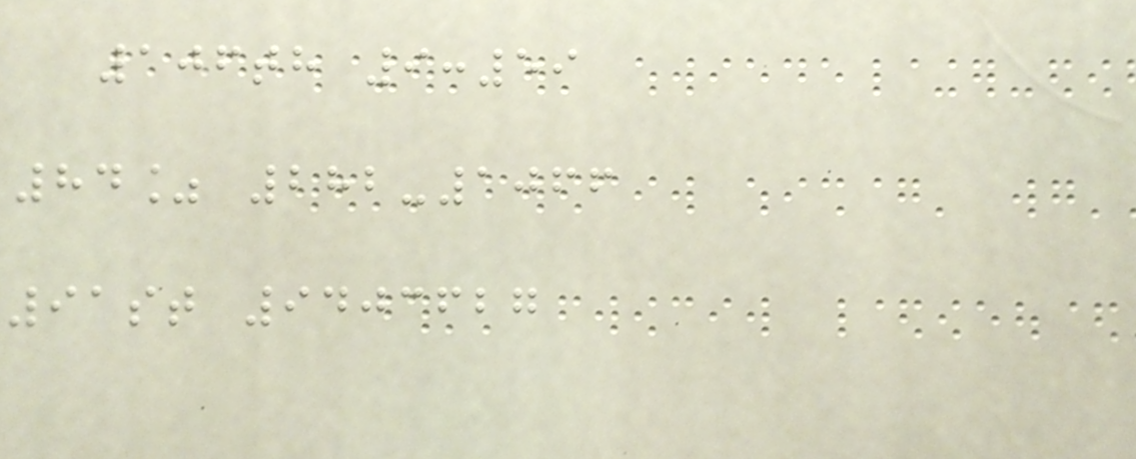106th 9:59
84% 282-1066
91st 9403627
